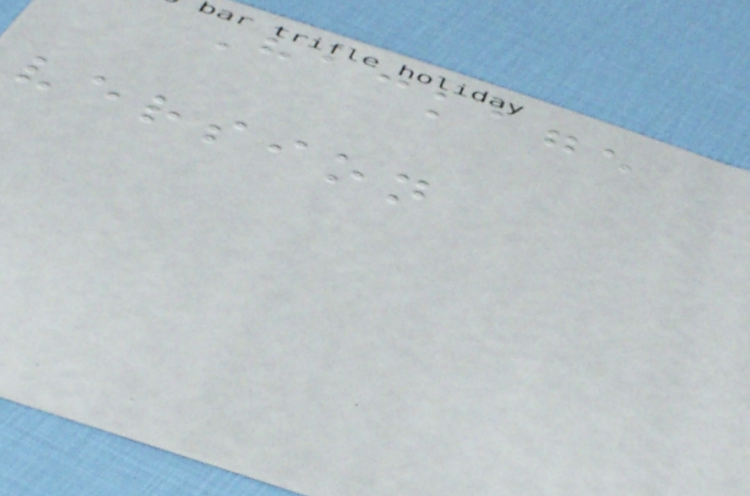Hackage
version
